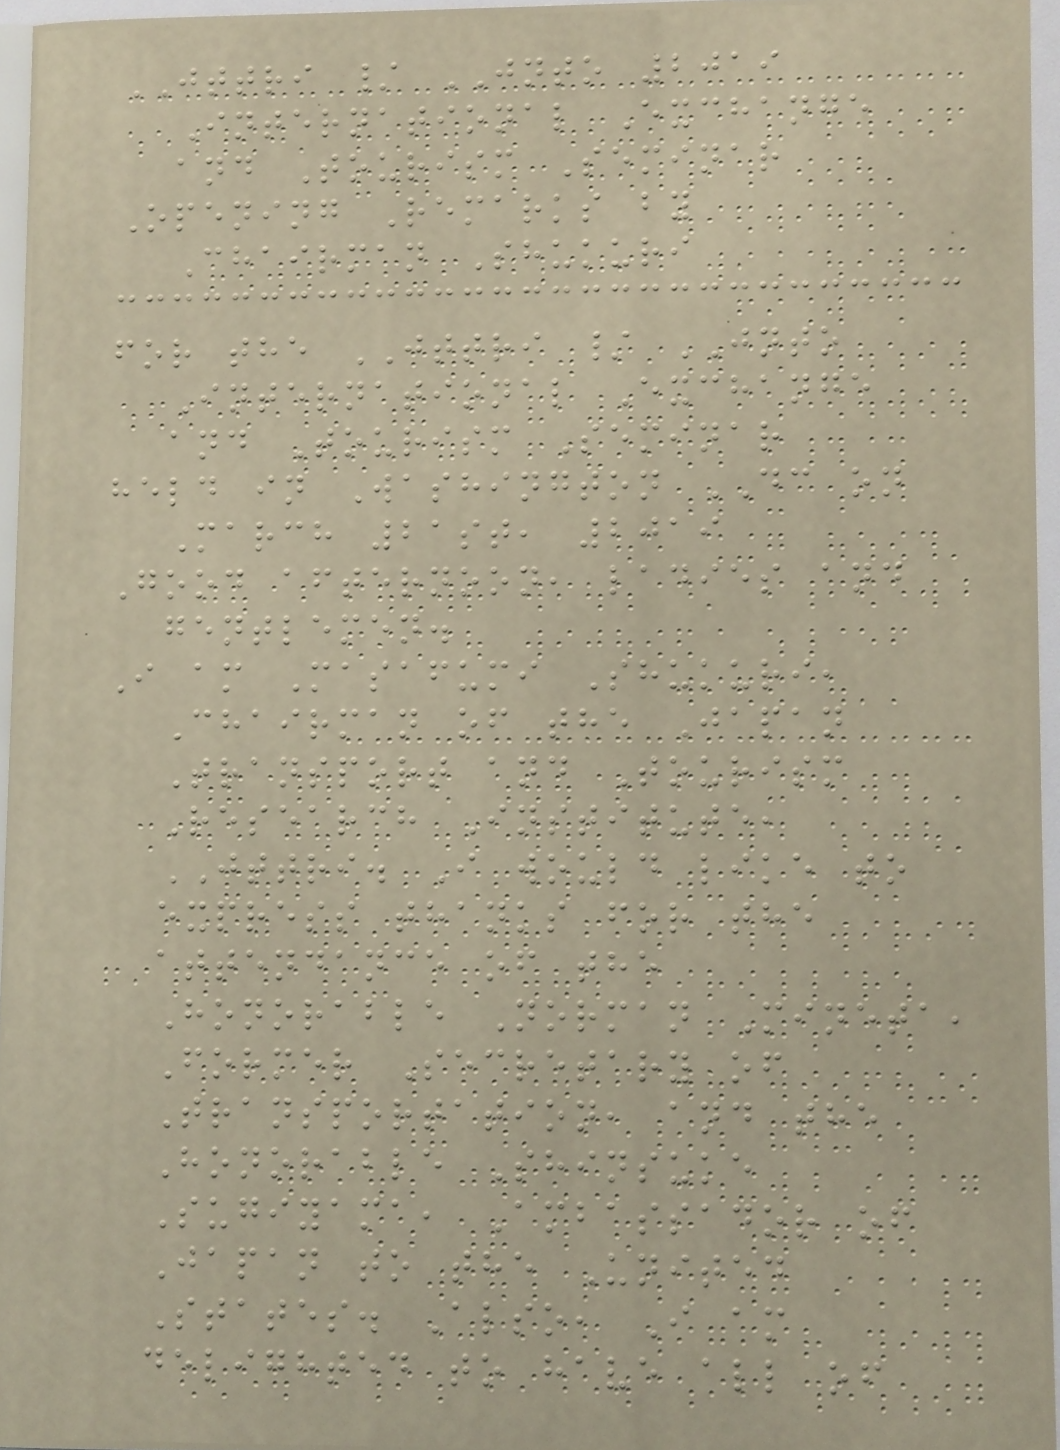JTTRI / JNTO 2019
International Exchange
and Tourism Seminar
Opening Remarks by
Chairman Shukuri
for the JTTRI / JNTO
International Exchange
and Tourism Seminar
held in Washington DC on
March 21st, 2019
Good afternoon, ladies and
gentlemen.
I am Masafumi Shukuri,
Chairman of the Japan
Transport and Tourism
Research Institute,
JTTRI. I would like to
express thanks for the
attendance of the
Honorable Norman Mineta,
Former Secretary of
Transportation, and the
Honorable Shinsuke
Sugiyama, Ambassador of
Japan to the United
States. Also, I am
delighted to have all of
